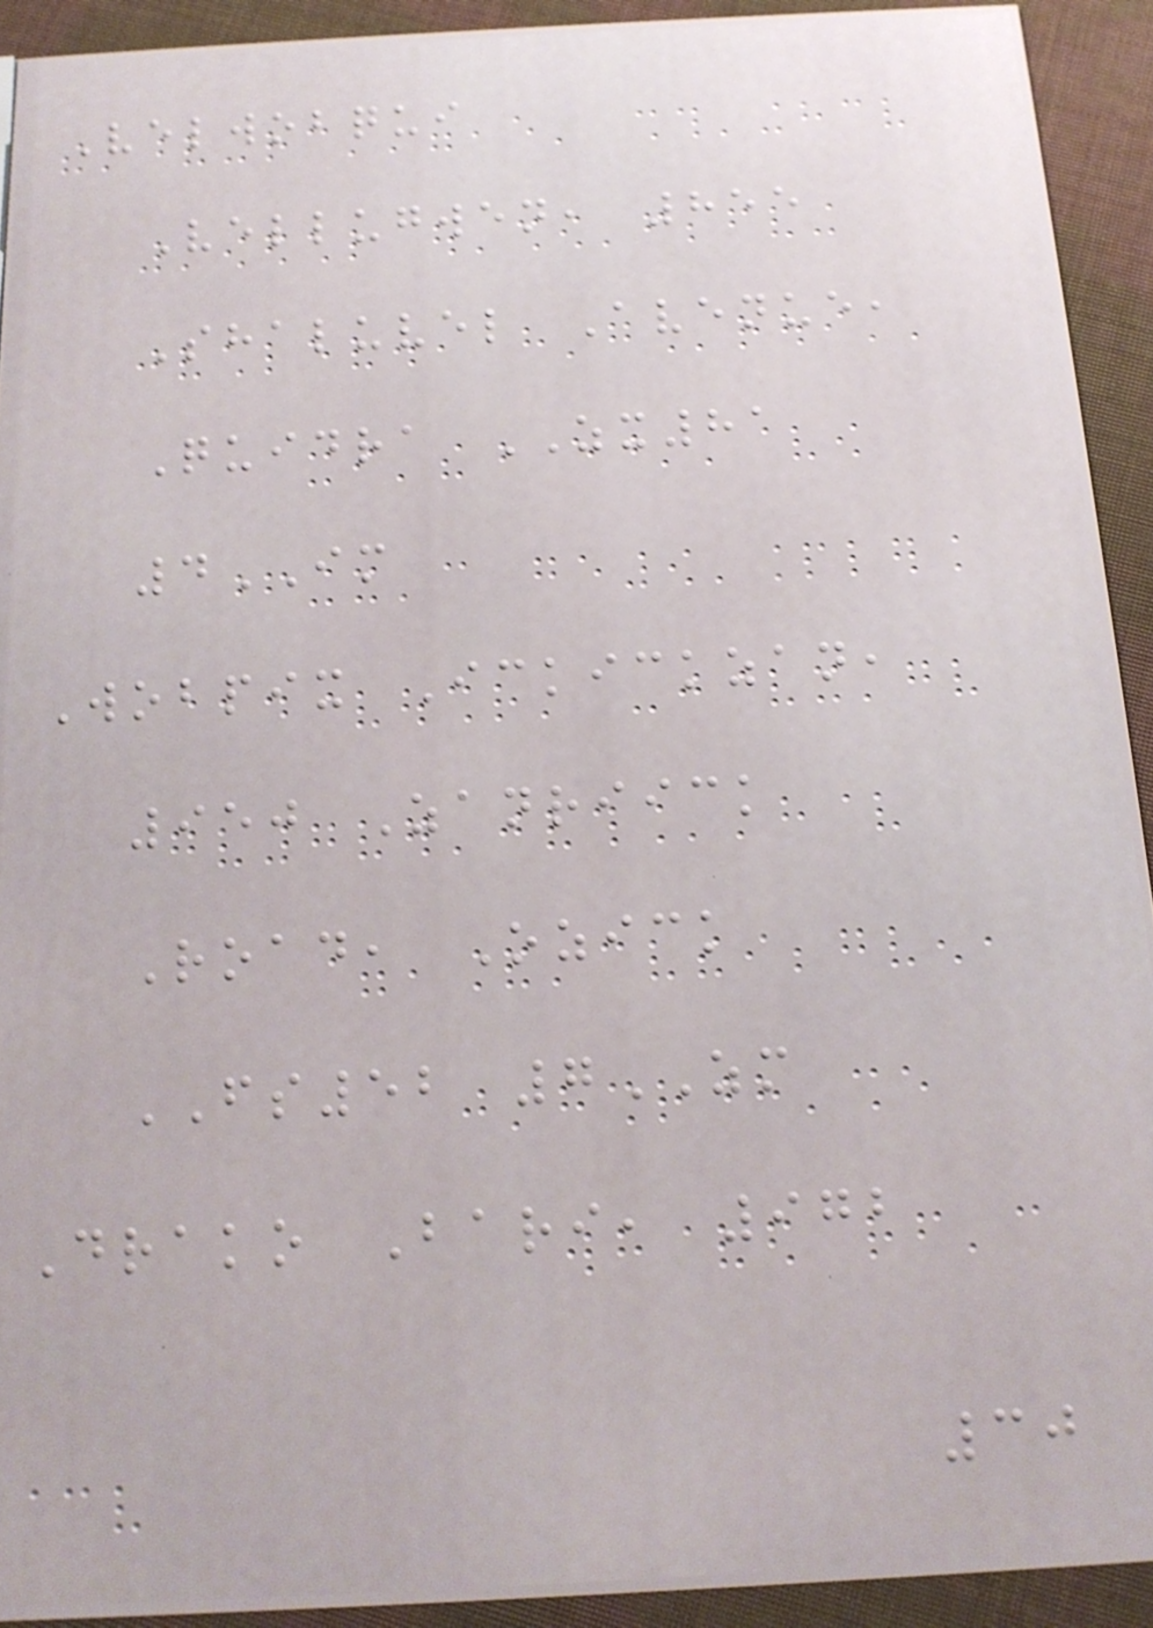Velwobqui
Vellugwen, 855
Shaluvel Avenue,
Quidra ZX81
4IM
Wobpix Ickickzan,
950 Zanriick
Road, Ozick
FS52 7ZM
Drako Bari, 972
30
